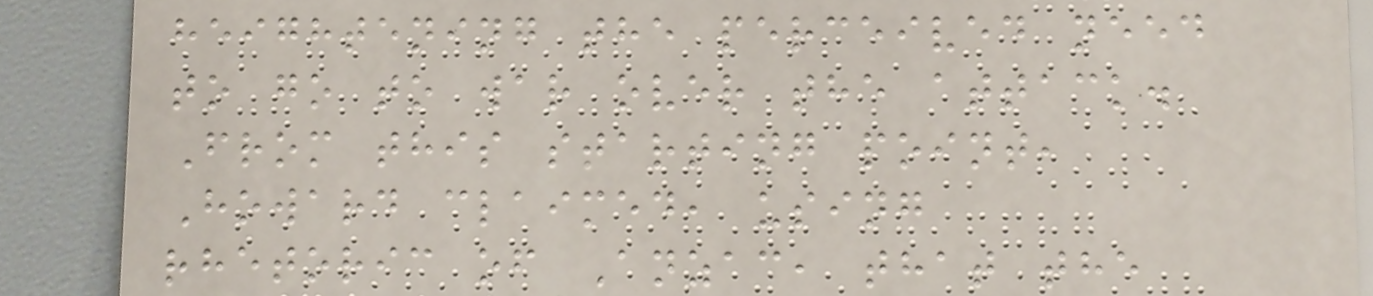heightening the perceived need
to go to war over the attack.
From this starting point,
Howard claimed, using
rhetoric of Anzac, that the
